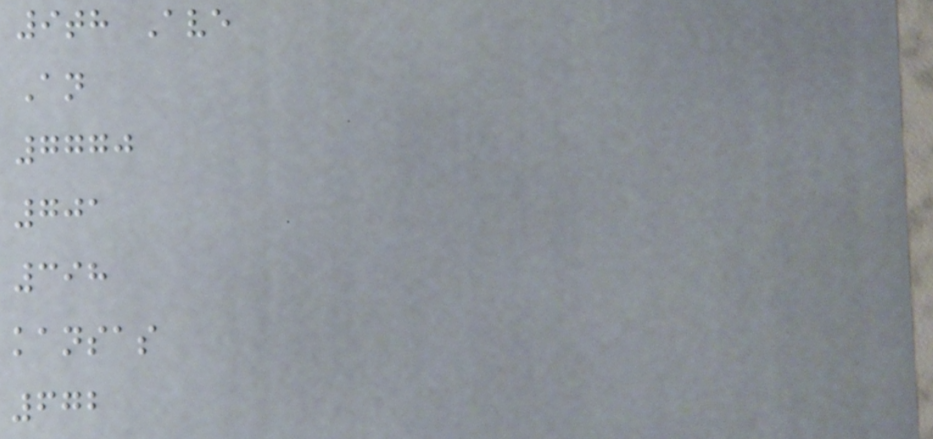9th Ave
An
7770
701
398
kansas
672
